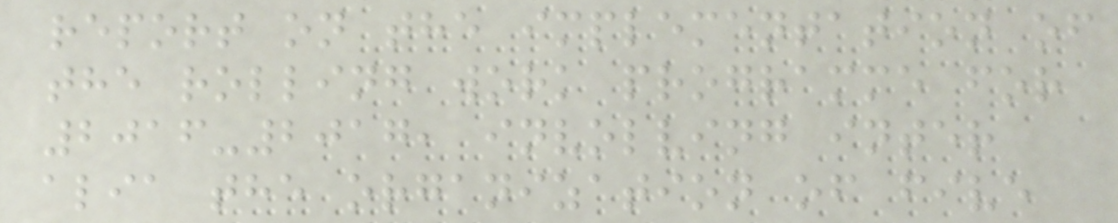report on the implementation of
the rolling work programme for
2016-2017, involving inter
alia the organization of five
